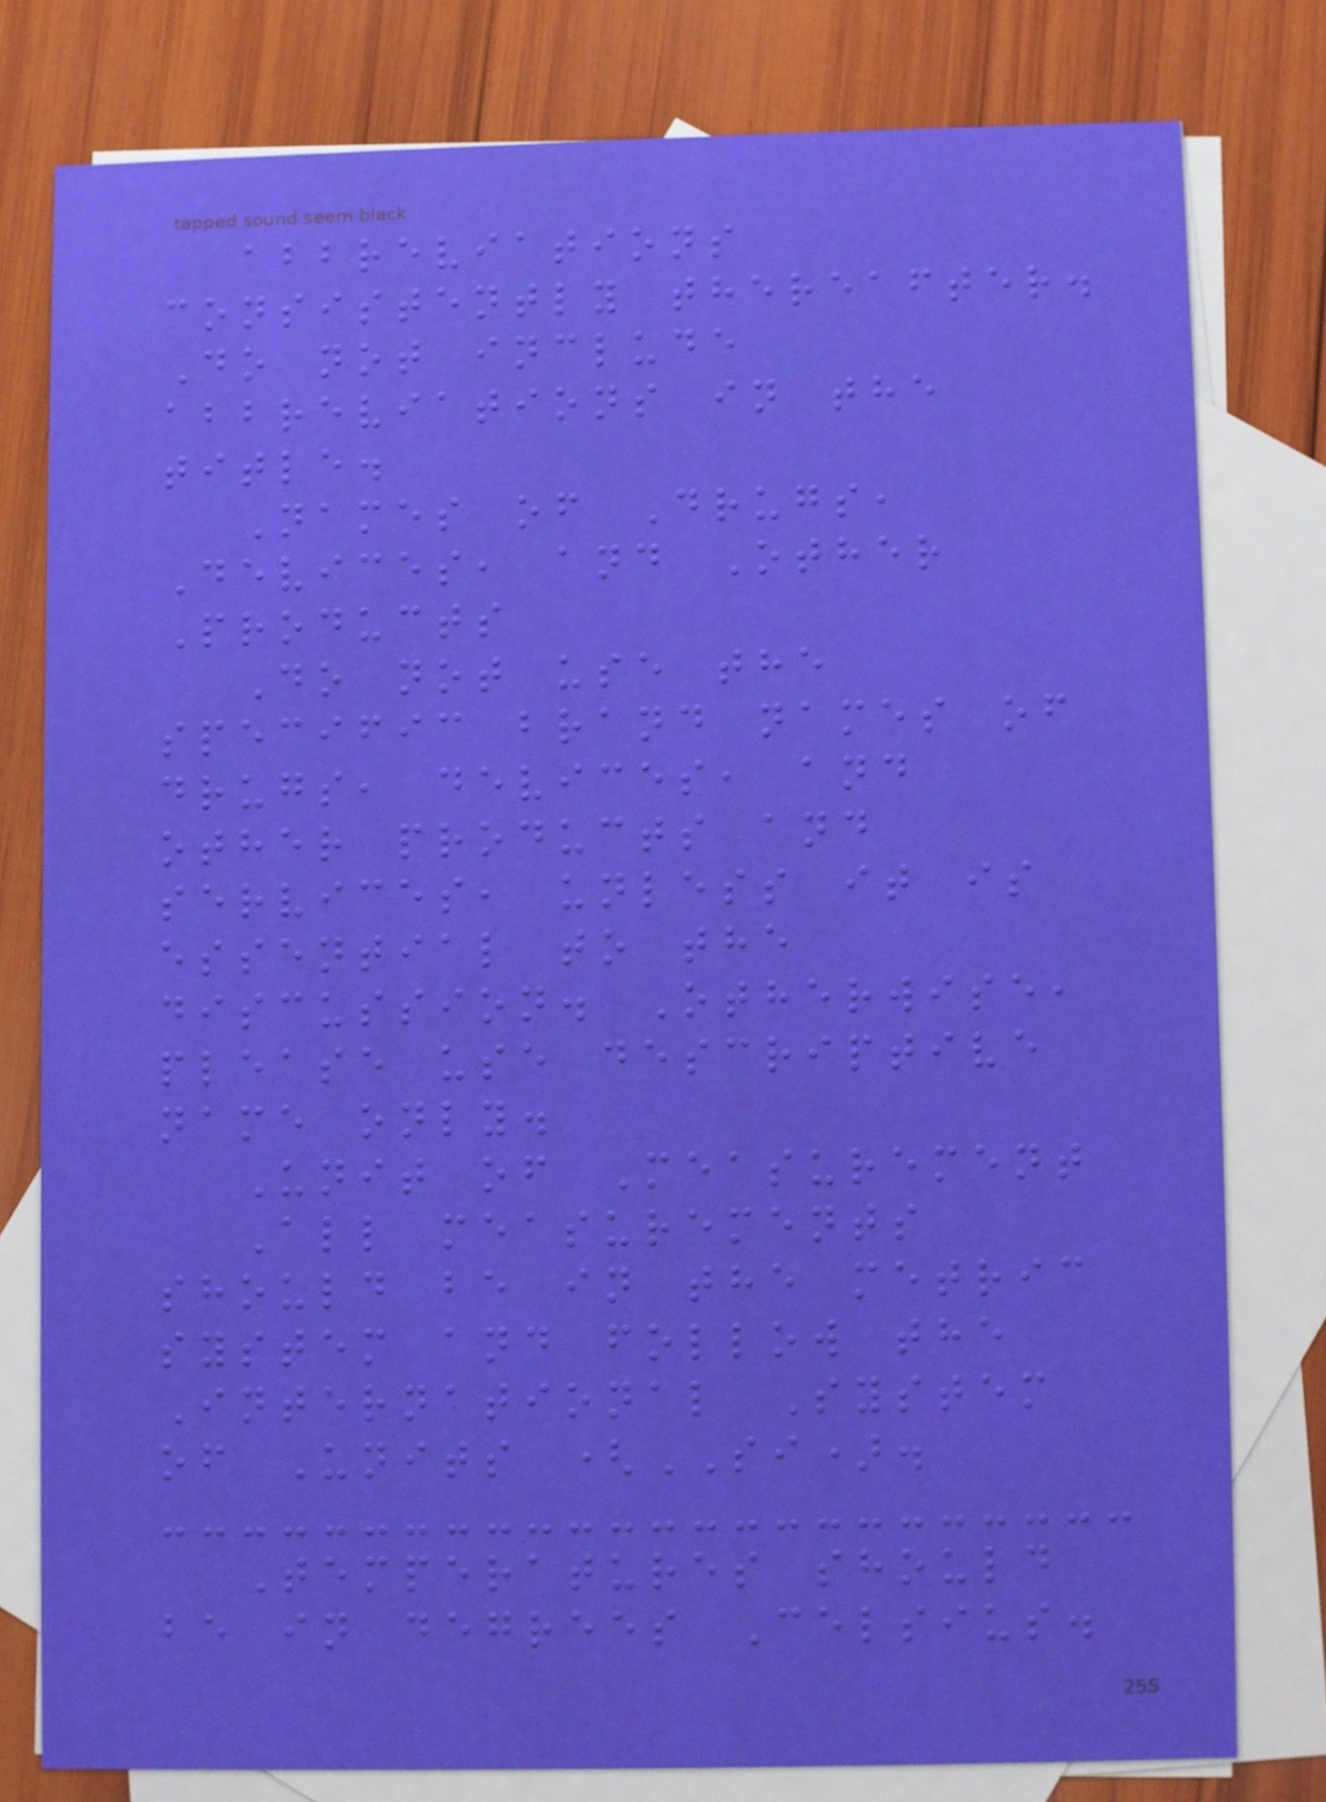abbreviations
consistently thereafter.
Do not include
abbreviations in the
title.
Names of Drugs,
Devices, and Other
Products
Do not use the
specific brand names of
drugs, devices, and
other products and
services, unless it is
essential to the
discussion. Otherwise,
please use descriptive
name only.
Unit of Measurement
All measurements
should be in the metric
system and follow the
International System
of Units (SI).
Temperatures should
be in degrees Celsius.
